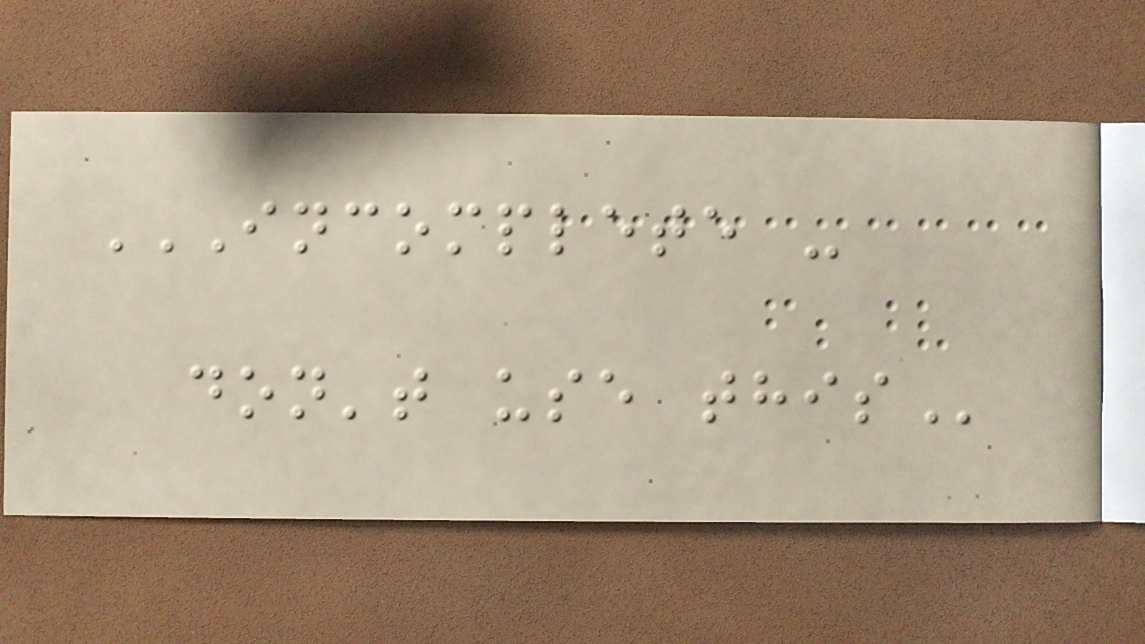INCOMPLETE -
DON'T USE THIS
